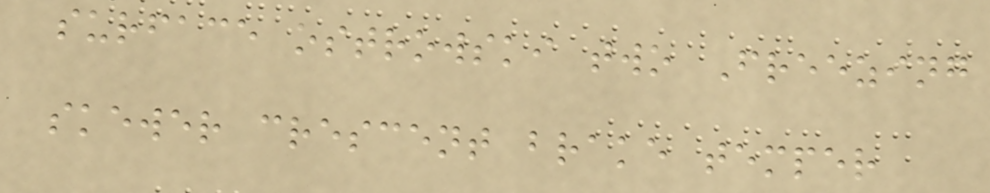surface ostrowski two Freezing
skewer crescent brake temper
